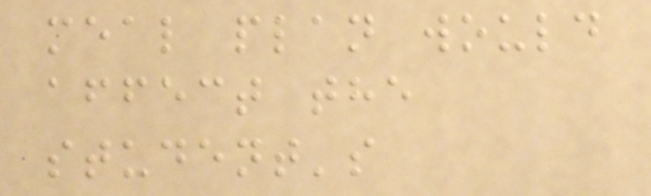meal plan would
affect the
student's
